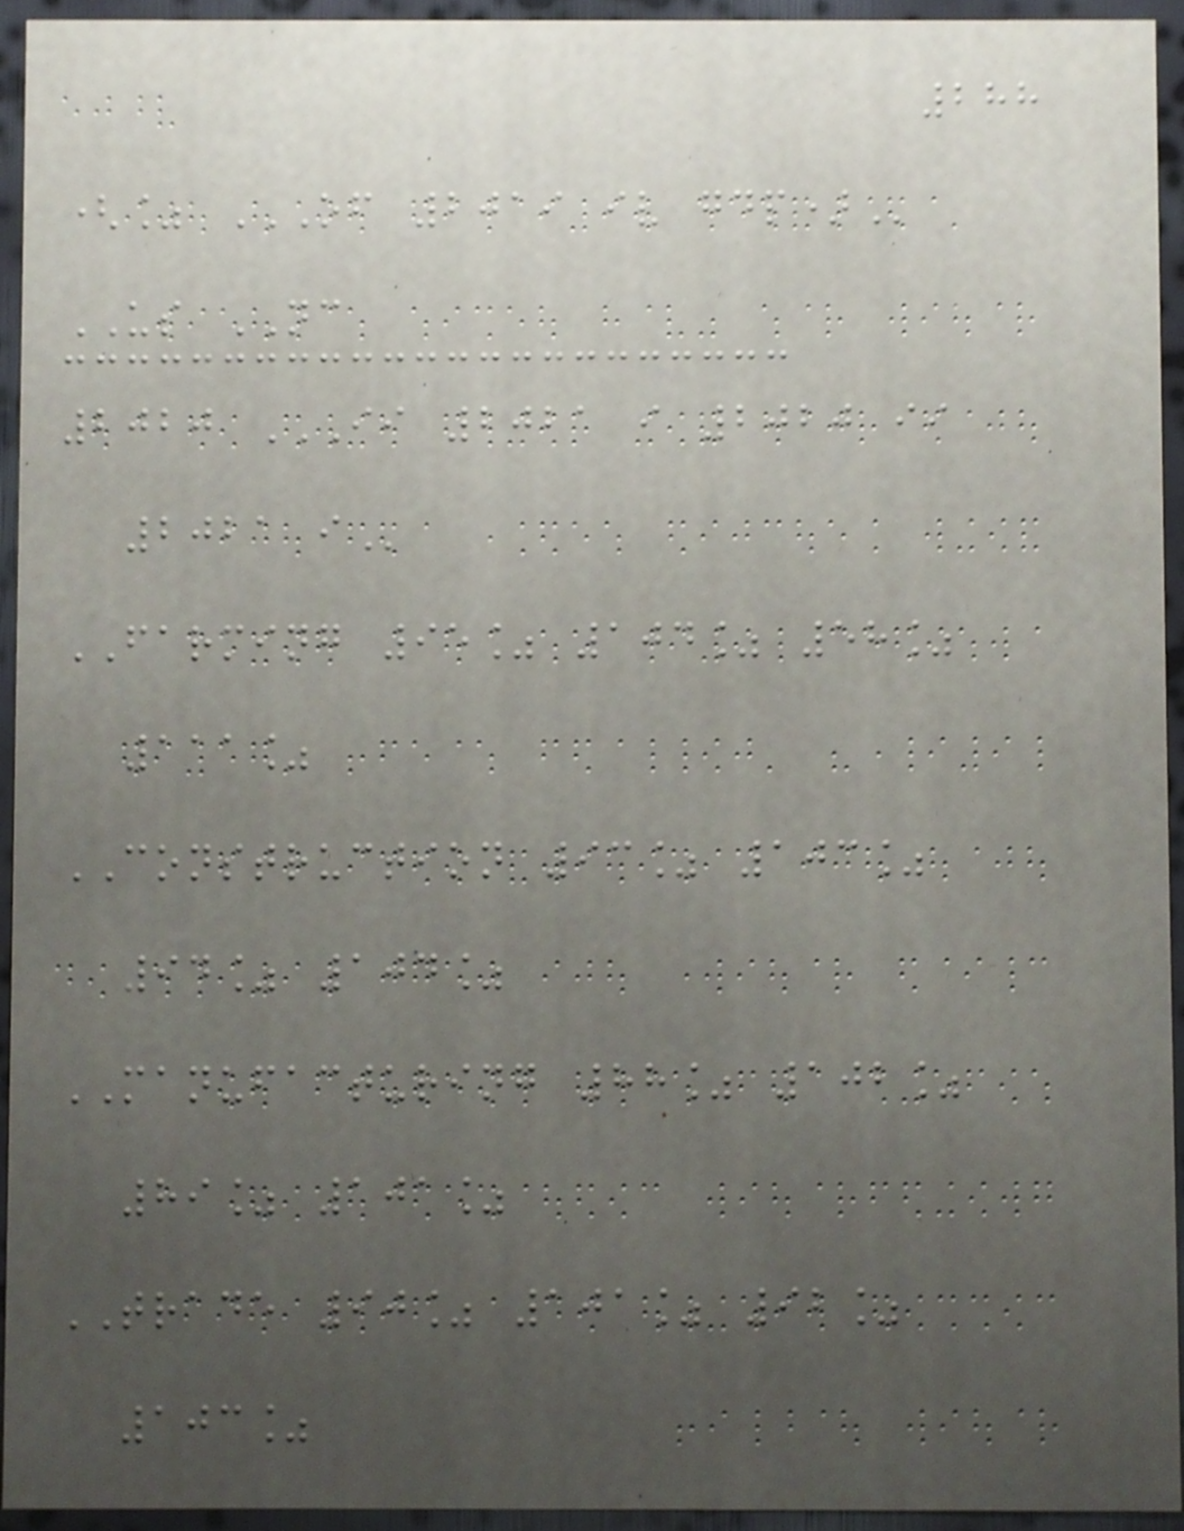288
(% OF 2019 IV GDP)
US NC
2020 II 2021 I 2020 II
2021 I
FARMING 95% 104% 58%
111%
CONSTRUCTION 93% 103%
94% 104%
MANUFACTURING 88% 102%
89% 101%
TRADE 90% 101% 92%
103%
